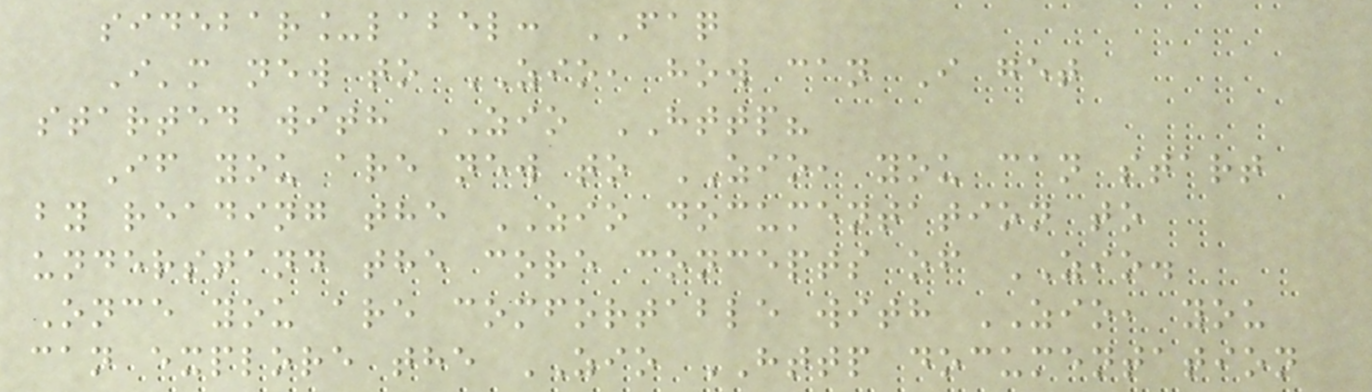sidebar_label: FAQ
I'm new to ZIO, how can I get
started with ZIO HTTP?
If you are new to ZIO, you can start
by reading the ZIO documentation to
understand the core concepts of ZIO.
Once you are comfortable with ZIO, you
can explore the ZIO HTTP documentation
